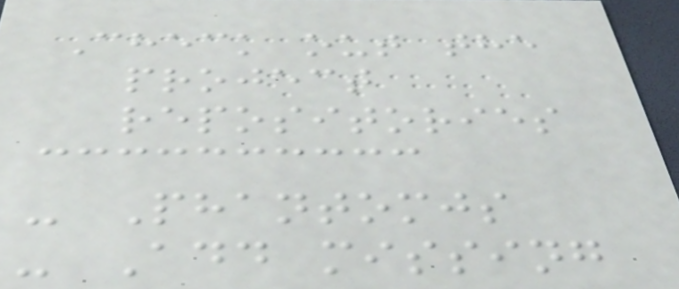Check out the
project
repositories
- Phantomjs
- Add missing
